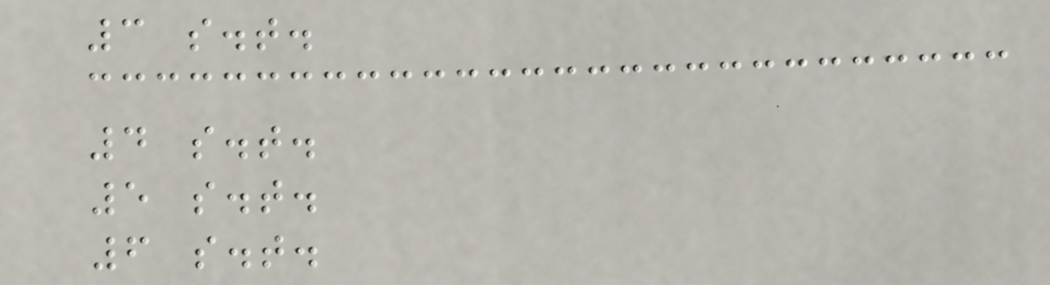3 s.t.
4 s.t.
5 s.t.
6 s.t.
